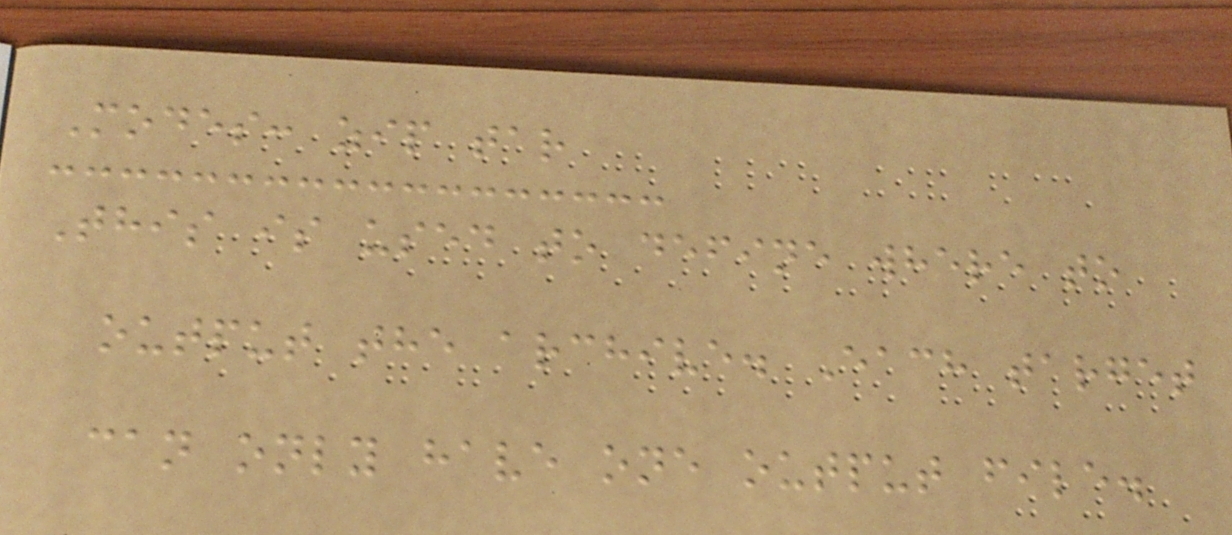Modes: zip tar
This is used to define where to
output the archive. Each target
can only have one output file.
